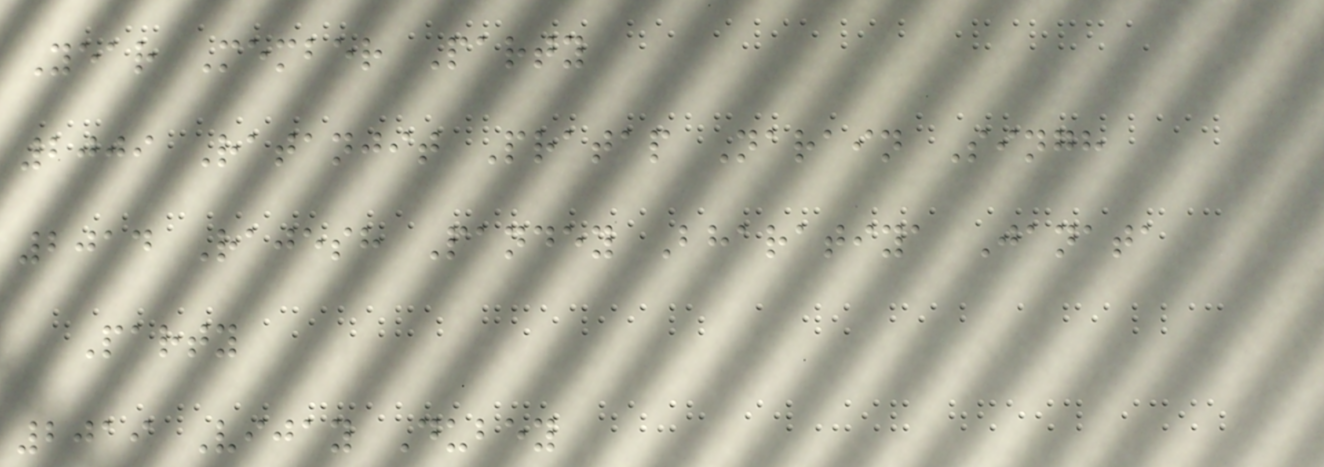Year Member Party
2009 Ratanjit Pratap Narain Singh
2014 Rajesh Pandey Bharatiya Janata
Party
2019 Vijay Dubey
